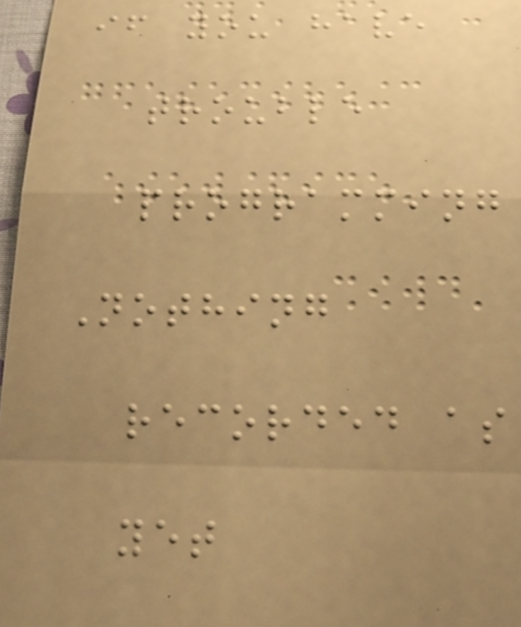if you have
trouble
programming
Nothing
recorded as
yet
